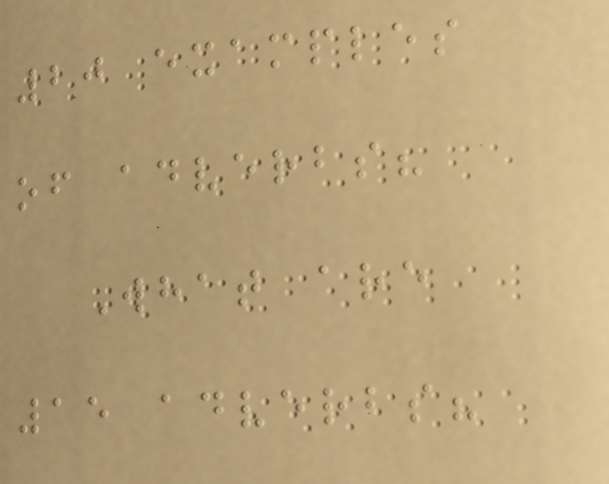20 examples
of adverbs?
What are
15 adverbs?
